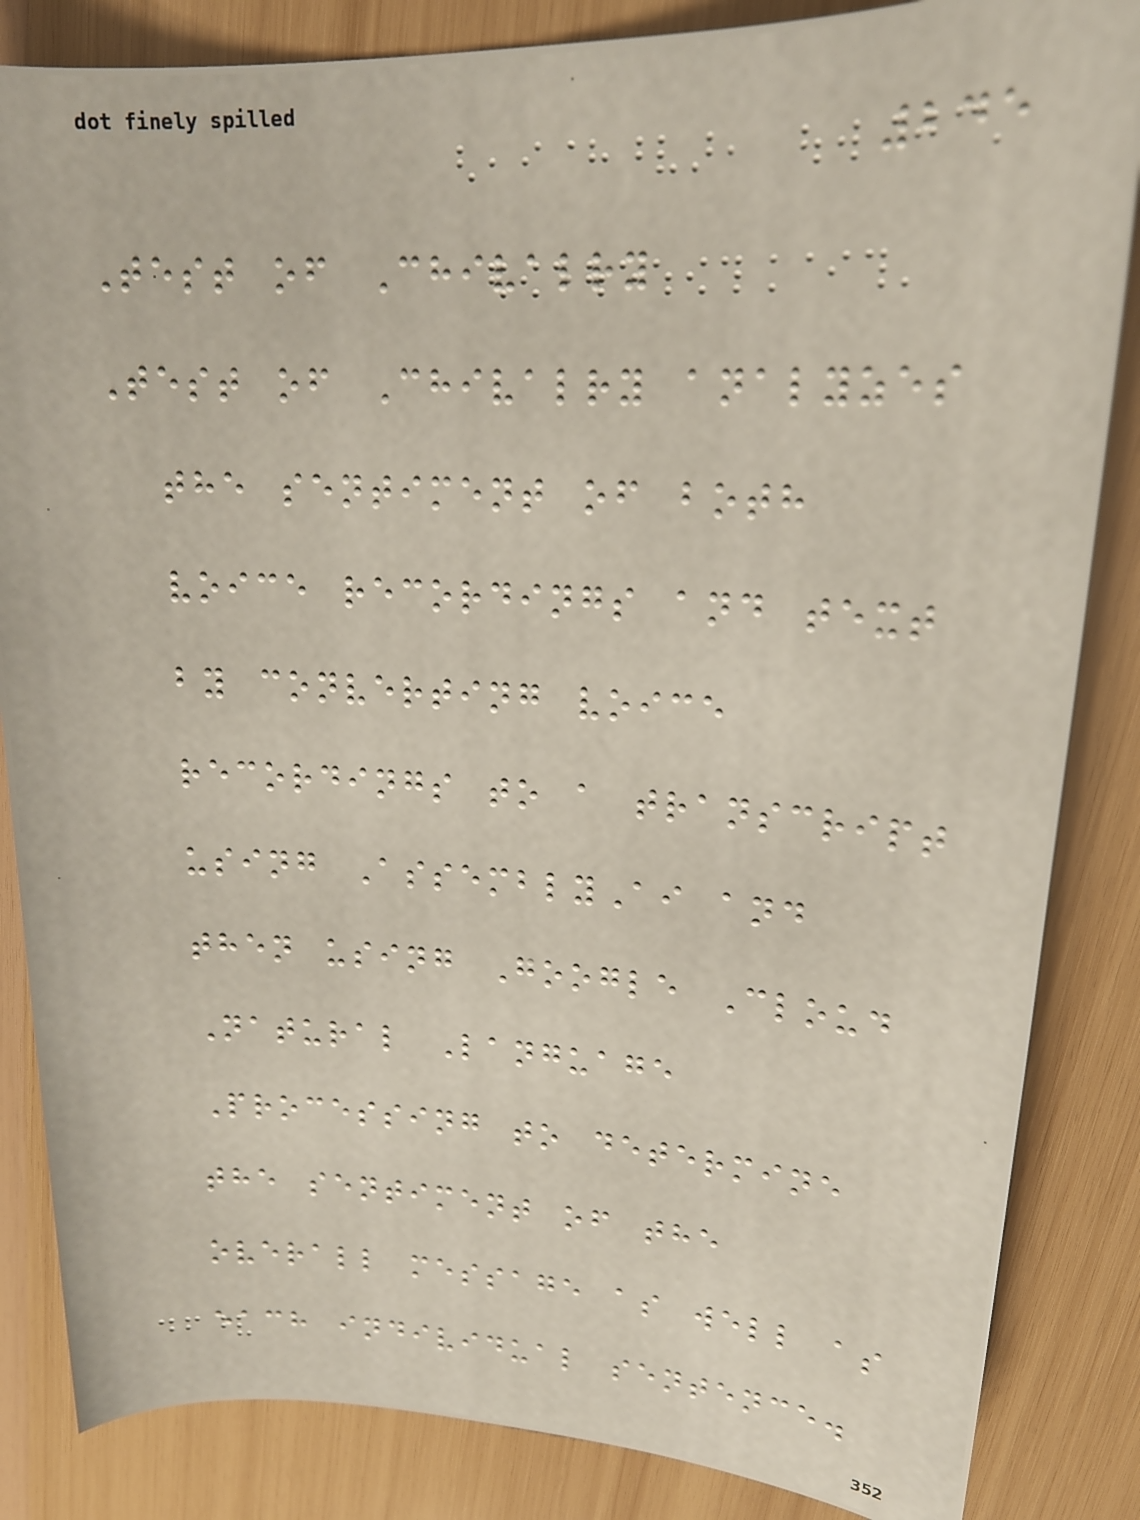245
Test of Chivalry
Test of Chivalry analyzes
the sentiment of both
voice recordings and text
by converting voice
recordings to a transcript
using AssemblyAi and
then using Google Cloud
Natural Language
Processing to determine
the sentiment of the
overall message as well as
each individual sentence.
